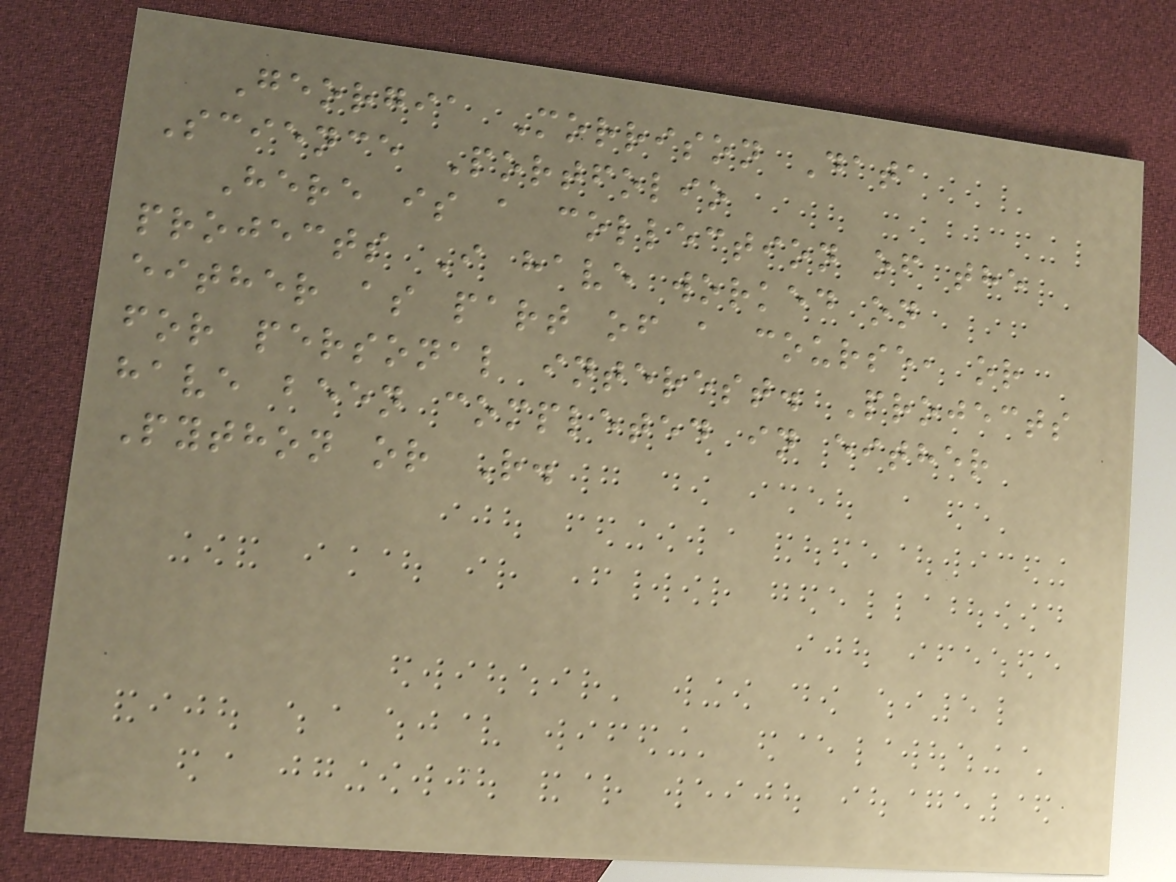Georgia Morrison Data
Science Portfolio
Here is a collection of the
projects I have worked on
either as part of a course, or
for personal interest. Projects
have been completed in either
Python or R.
